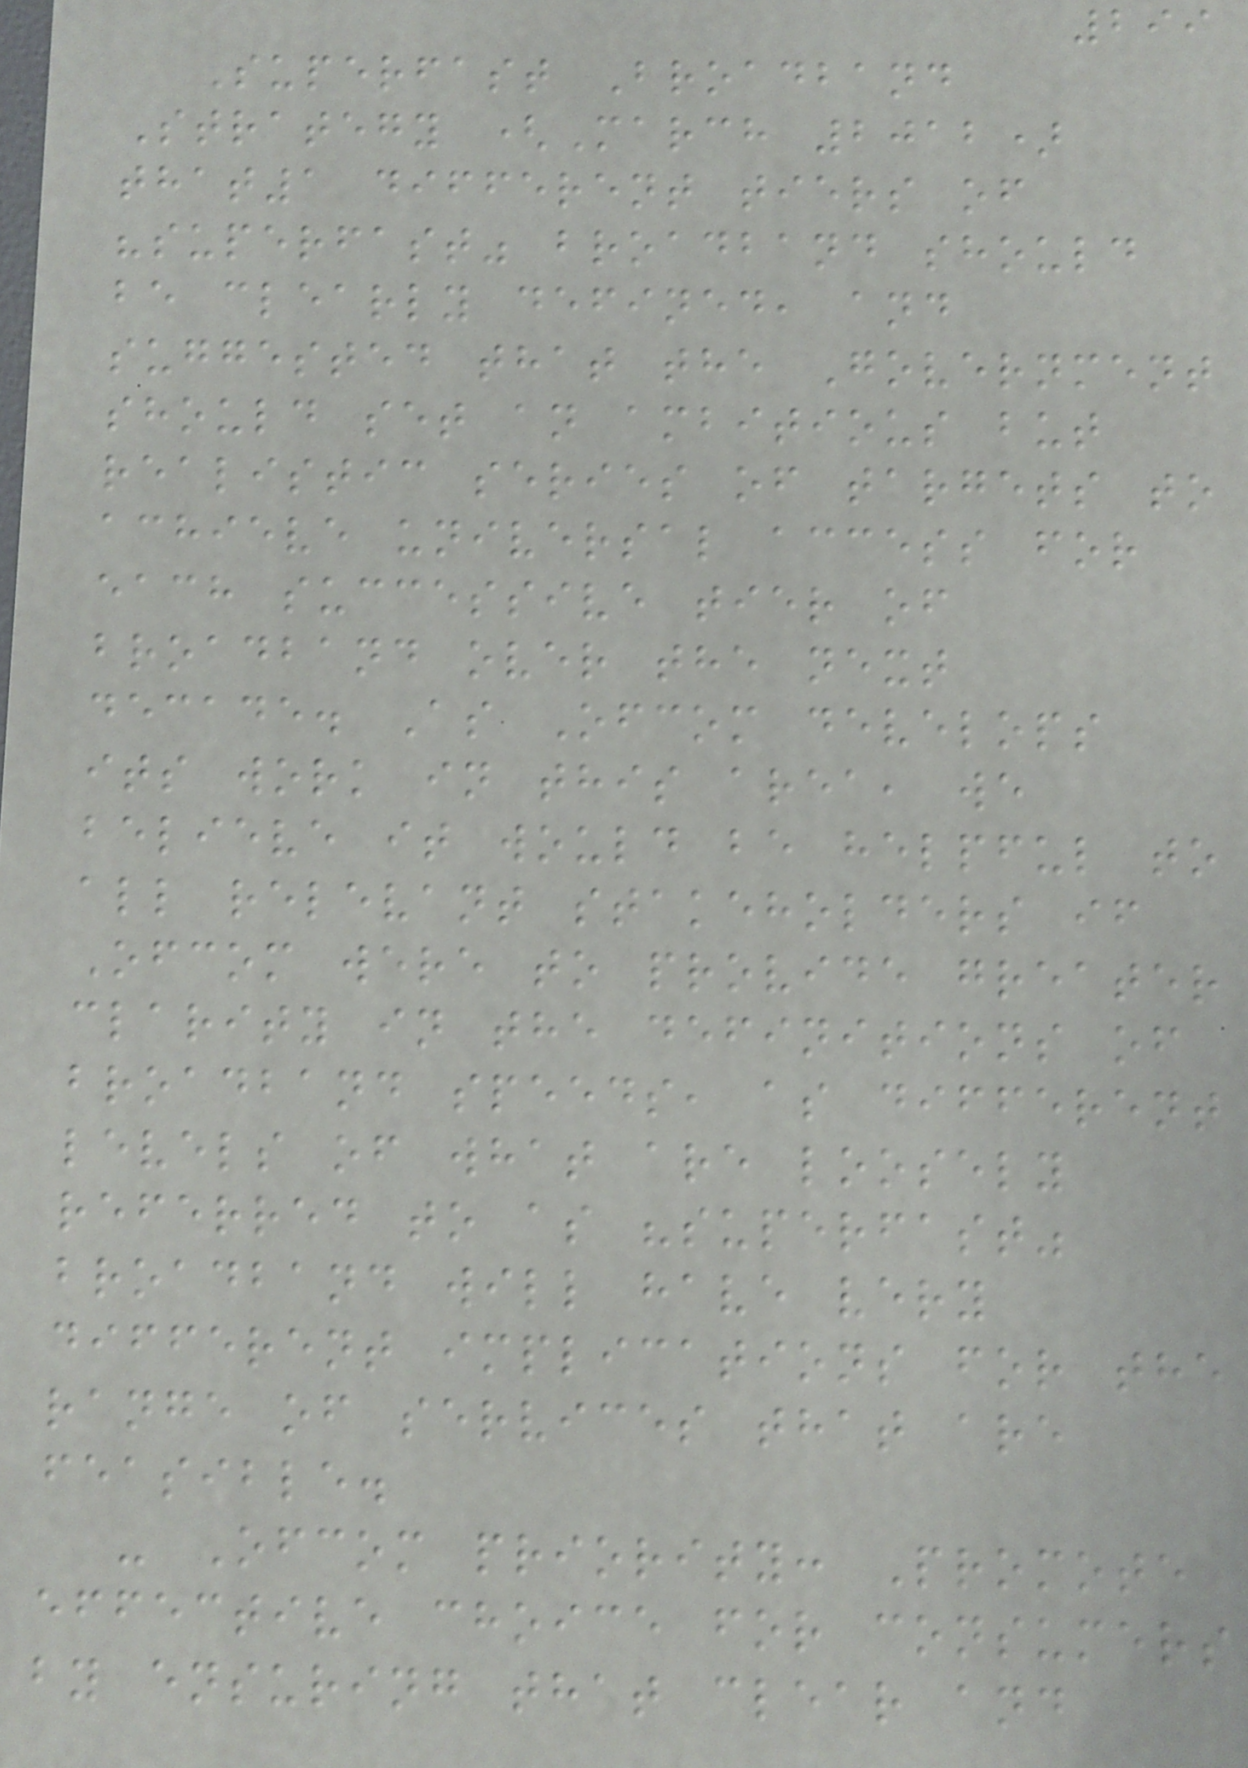299
Superfast Broadband
Strategy (March 2012)
that1 different tiers of
"superfast" broadband should
be clearly defined, and
suggested that the Government
should set an ambitious but
realistic series of targets to
achieve universal access for
each successive tier of
broadband over the next
decade. As Ofcom develops
its work in this area, we
believe it would be helpful to
all relevant stakeholders if
Ofcom were to provide greater
clarity in the definitions of
broadband speeds, as different
levels of what are loosely
referred to as "superfast"
broadband will have very
different implications for the
range of services that are
feasible.
- Ofcom priority: Promote
effective choice for consumers
by ensuring that clear and
